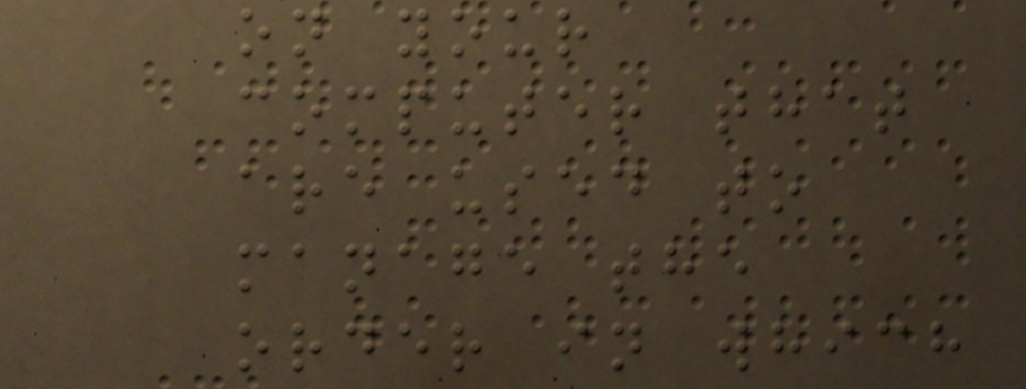on your
computer that
are used to
manage the
order in which
